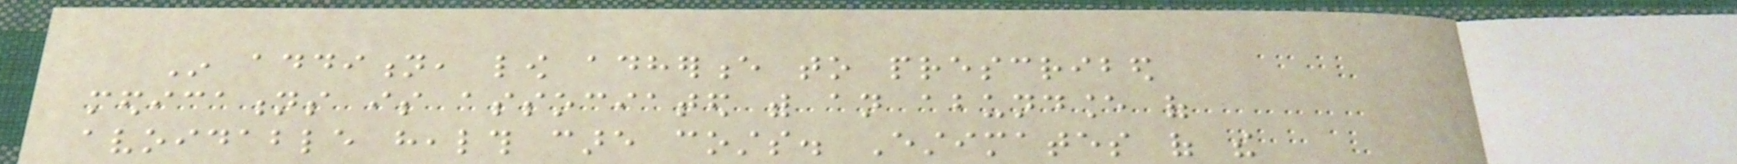In addition, low adherence to prescribed
medications is associated with an abundance of
avoidable health care costs. Estimates of the
